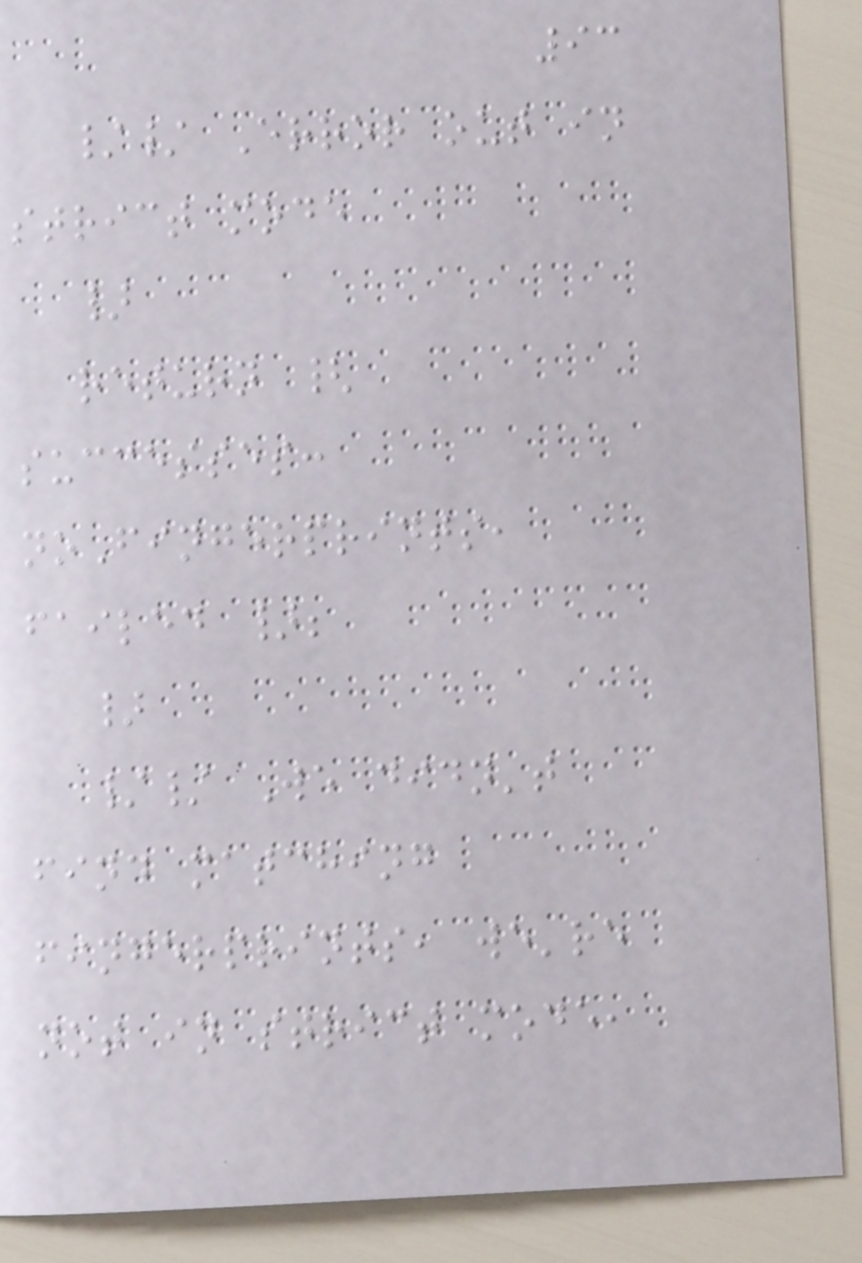93
// Error out in
strict mode
}
return {
successes:
noFingerprints,
failed };
}
// We didn't
find matching
fingerprints, we're
not in strict mode,
